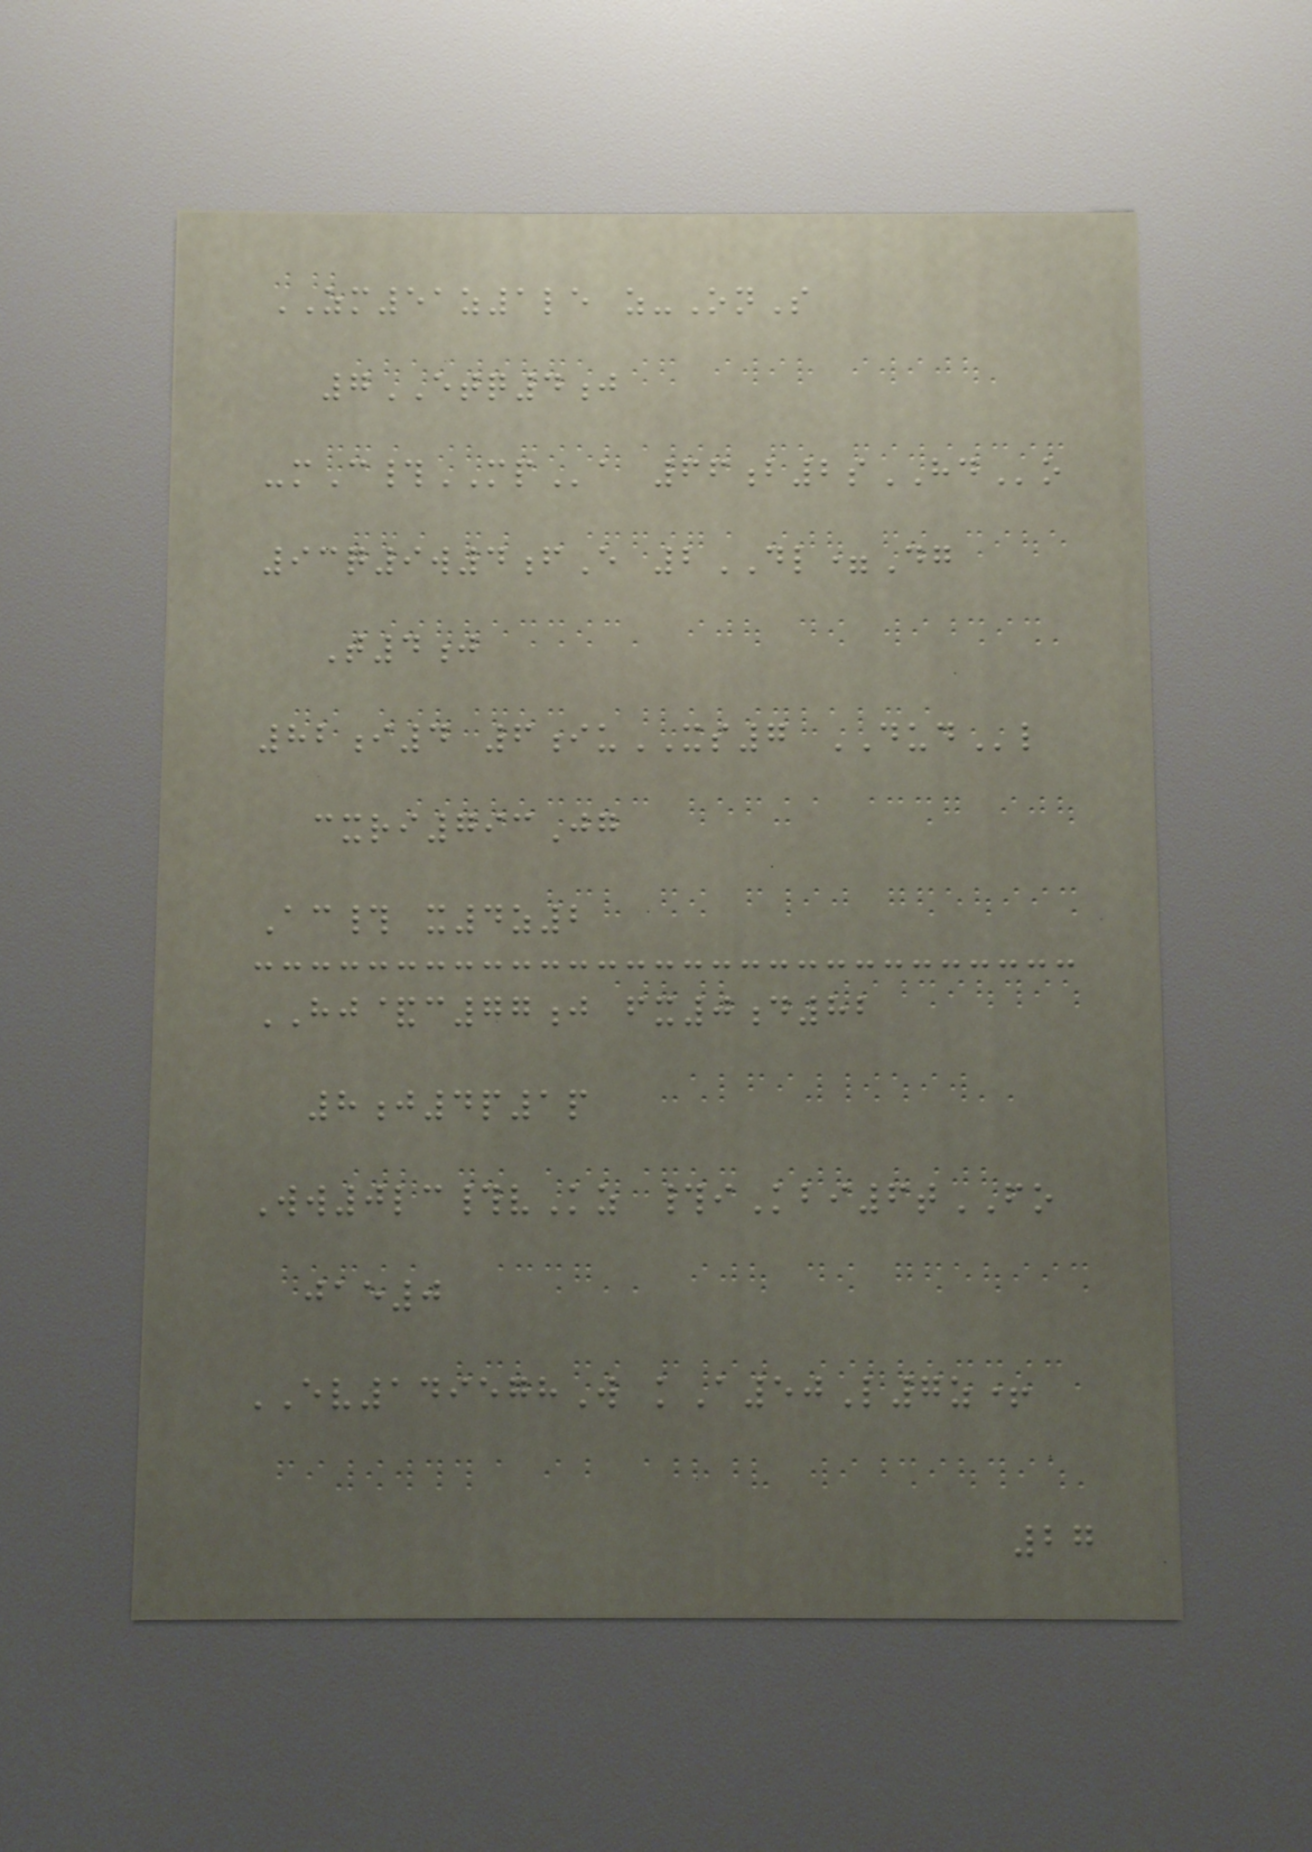ZM51z1le z-OnS
7ETQ4j
-mC#MPa 66b2sHDo
93q9w4fE 2DL=Dg
T4j
82i4 6iuXS7 DUDl
cxri793Jg
Ac# x4z2
HJ&c77j fx0d82
8j4p1p
Ww0lc#vKz #iKbi6tFO
jae0
EV149578W kA50L7z+
27
